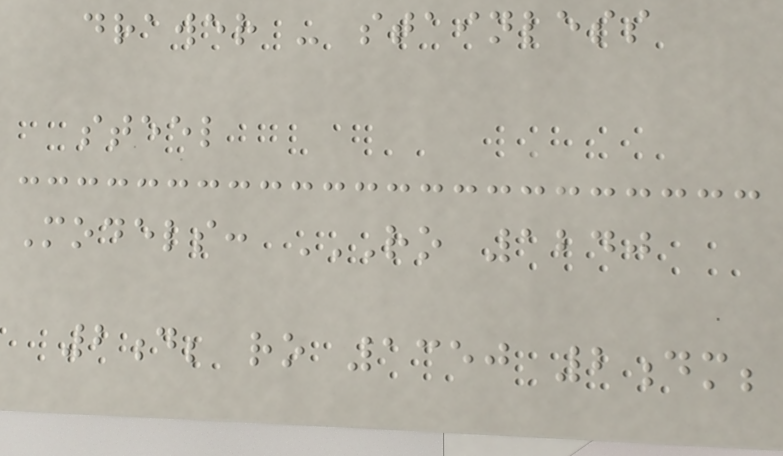drawer - stainless
steel
Models: RO 1240
2D; RO 1350 2DM;
